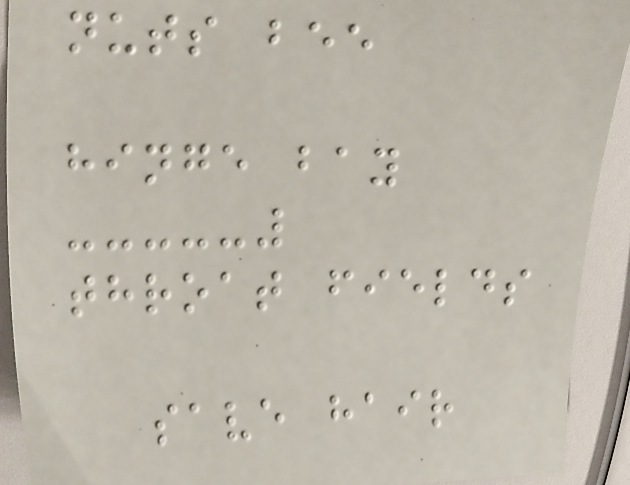nuts bee
hinge bay
throat fields
save hair
